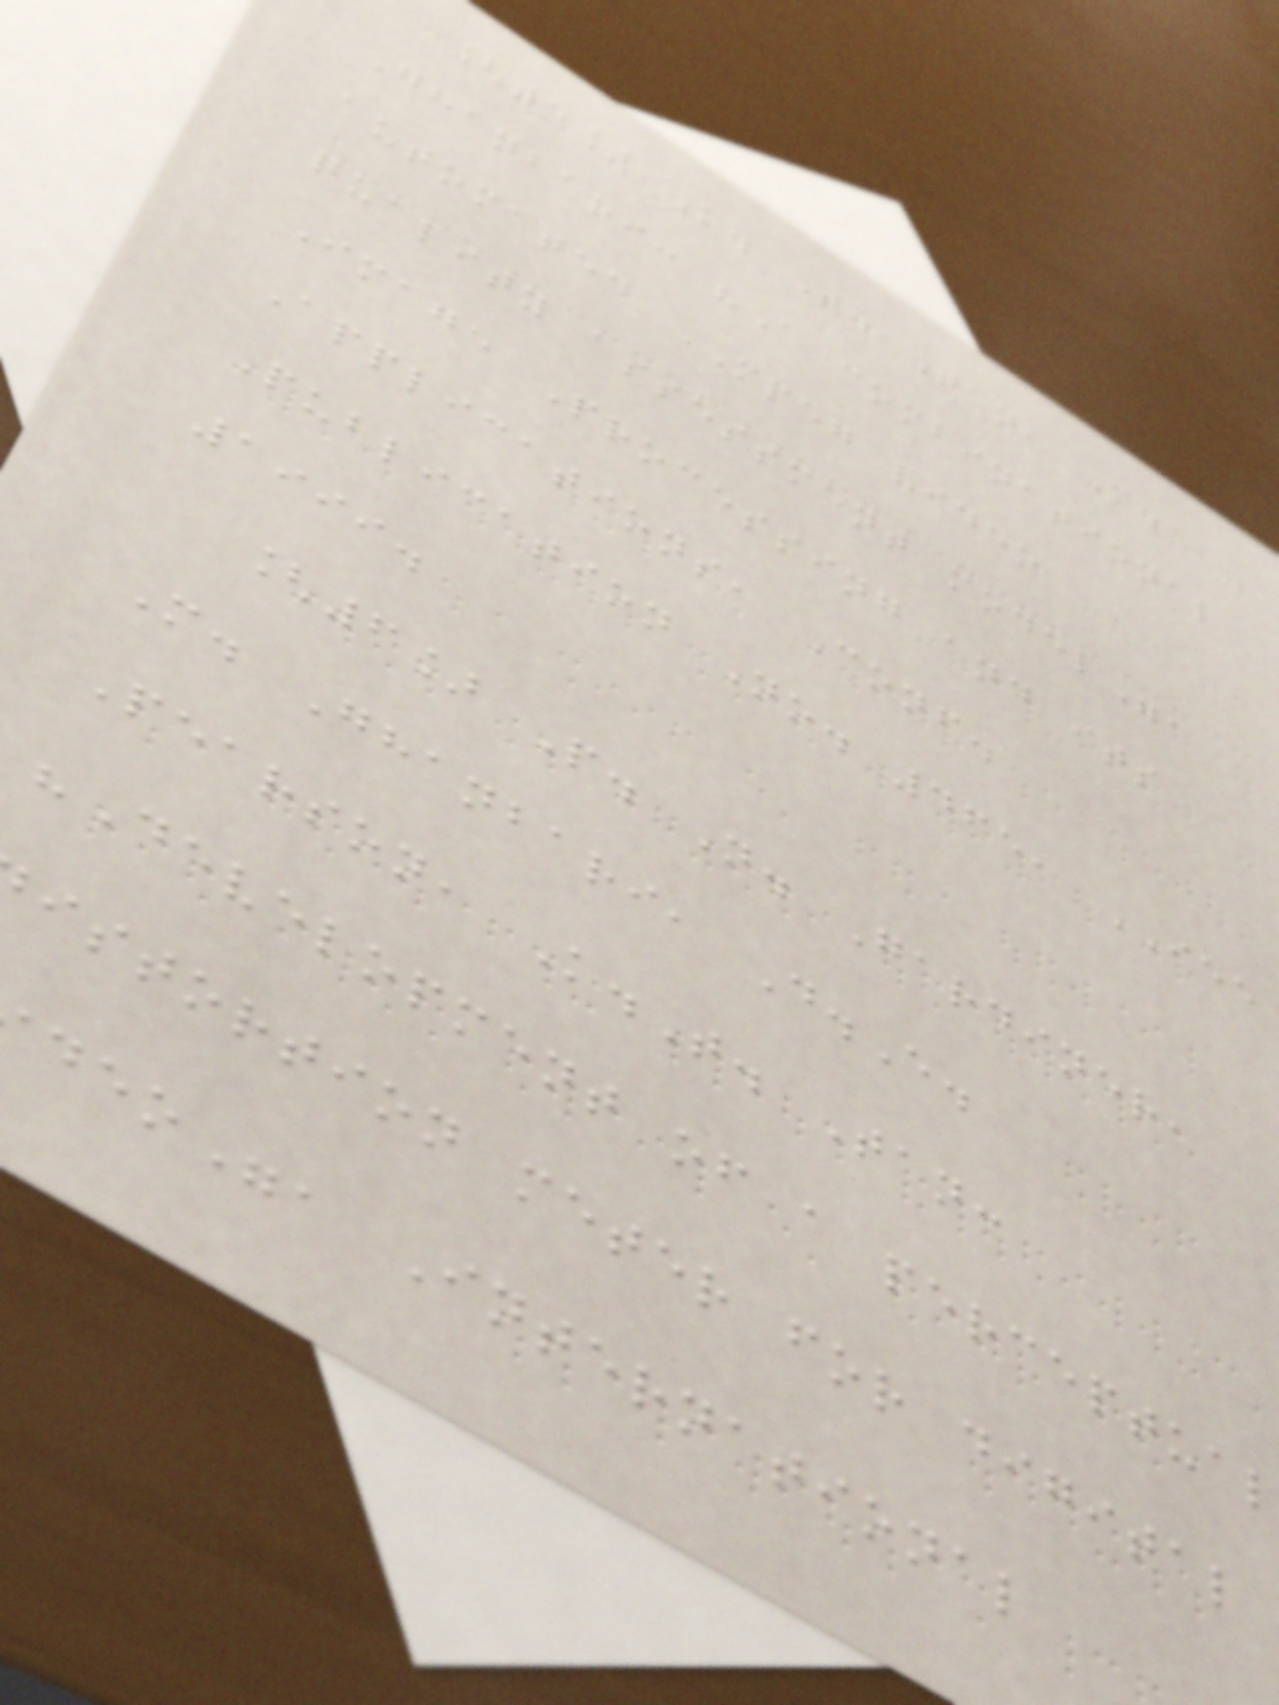[5] K. T. Tan, M.
Ghanbari: "A combinational
automated MPEG video
quality assessment model",
Image Processing and its
Applications, Conf.
Publication No. 465, IEE
1999.
[6] P. N. Gardiner,
M. Ghanbari, D.E.
Pearson, K.T. Tan:
"Development of a perceptual
istortion meter for digital
deo", International
